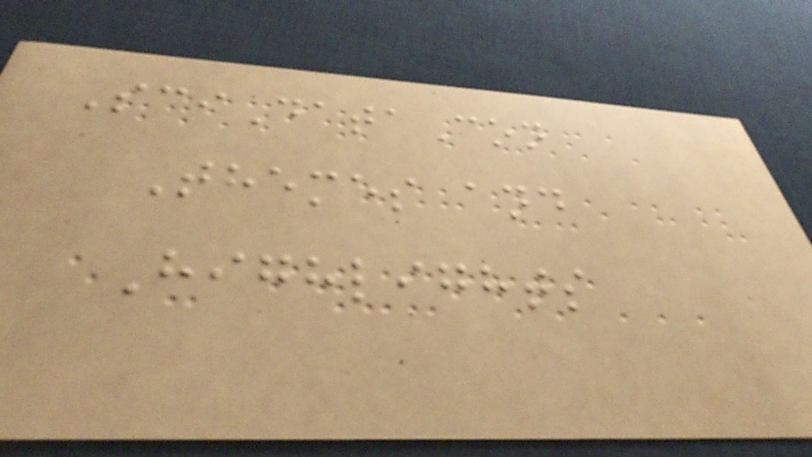SciDataCon
Themes and
Highlights
